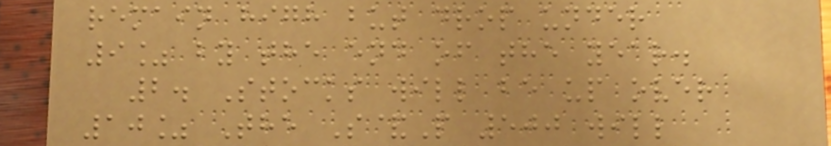remain high but drop under
9% by the end of the year.
2. Stocks will be up over
10% The S&P 500 will
